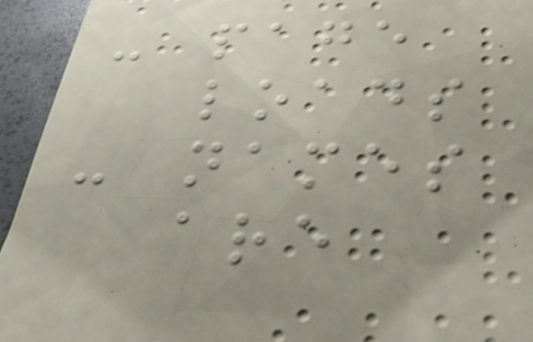- page
loads
- names
are
